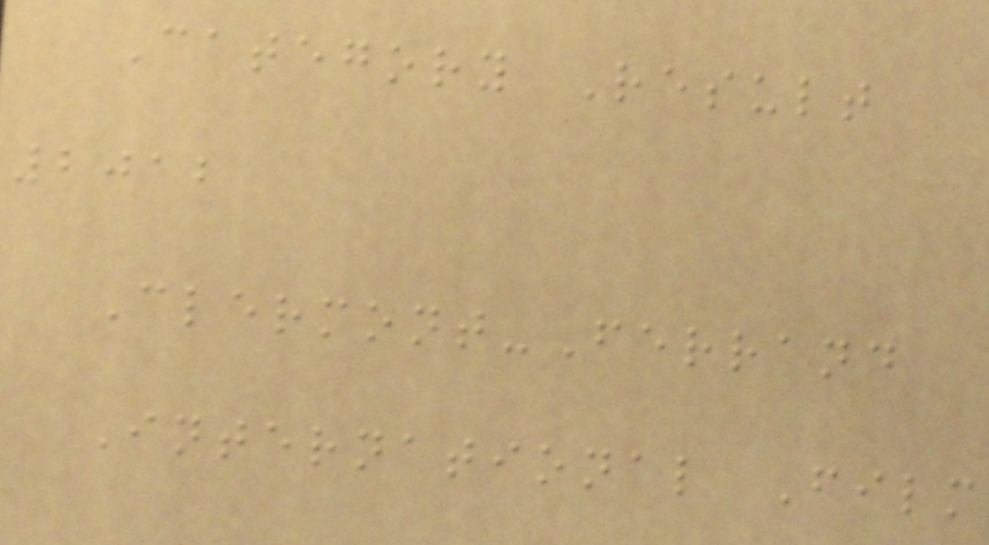Category Result
2012
Clermont-Ferrand
International Film
